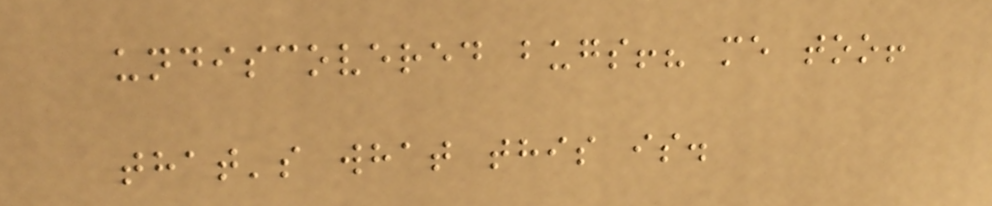undiscovered bugs!? me too!
that's what this is.
